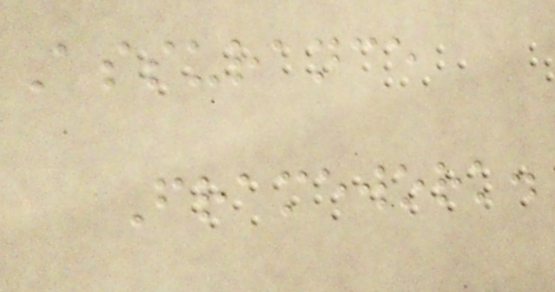Assurance
Framework.
